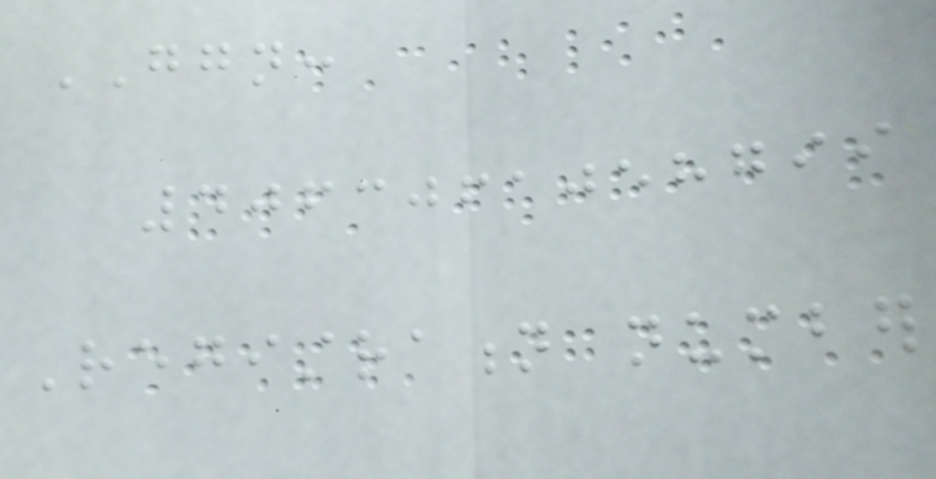GGN:
4063061058799
Registration number
